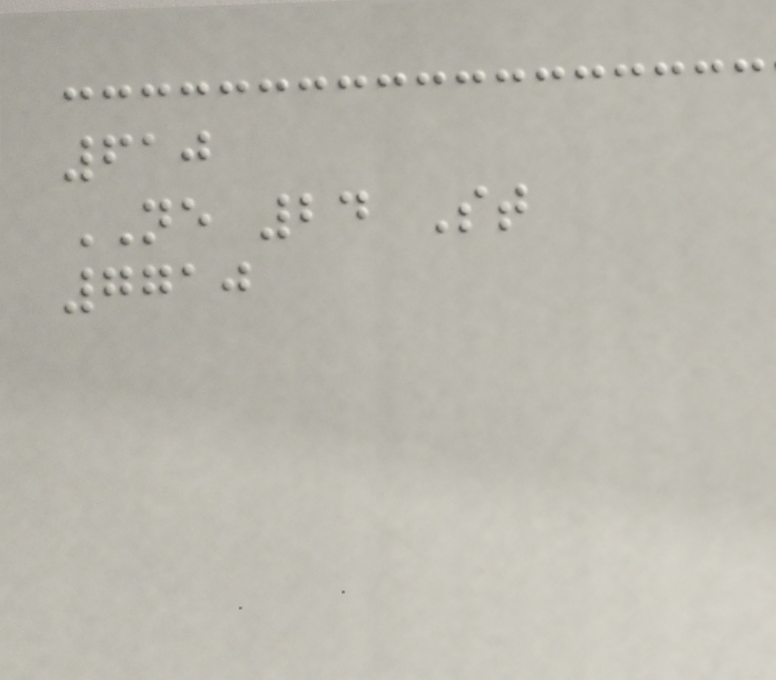610
NE 24 St
7710
